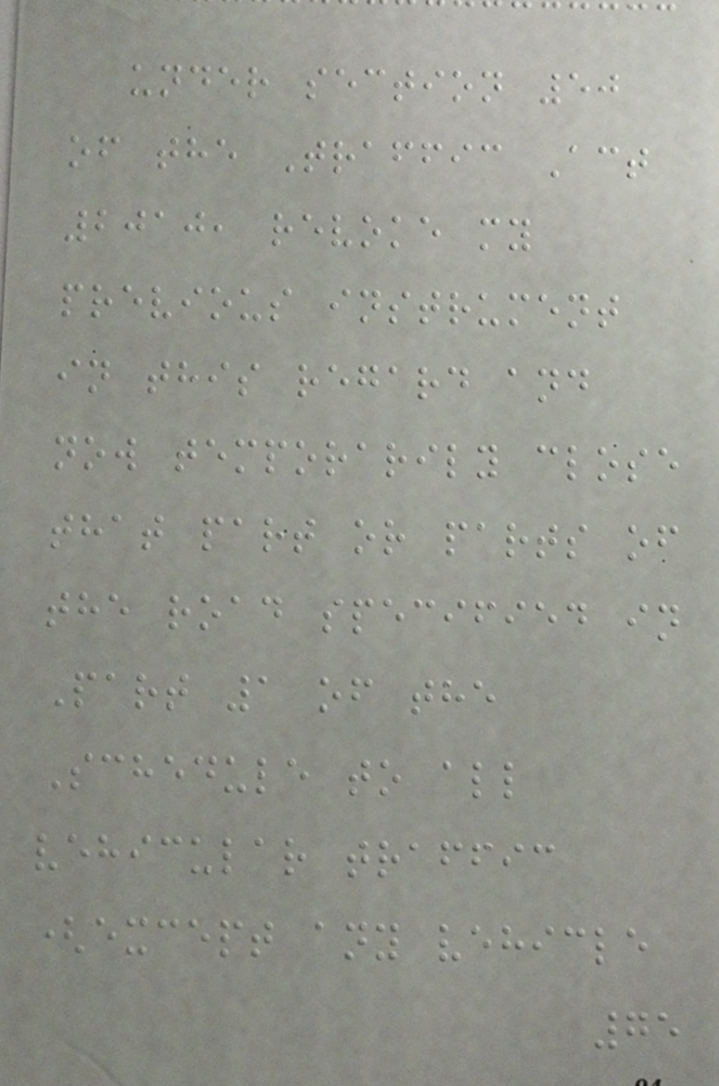under section 50
of the Traffic Act
2010, revoke my
previous instrument
in this regard and
now temporarily close
that part or parts of
the road specified in
Part 1 of the
Schedule to all
vehicular traffic
(except any vehicle
75
